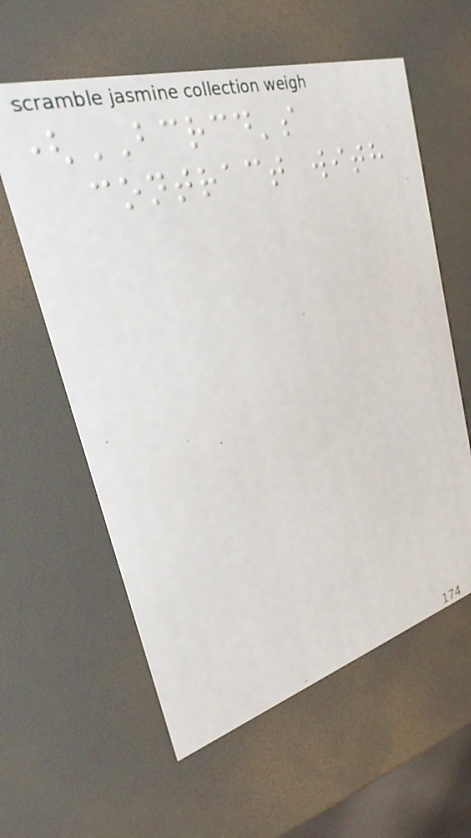(BCRCD's
contract with
